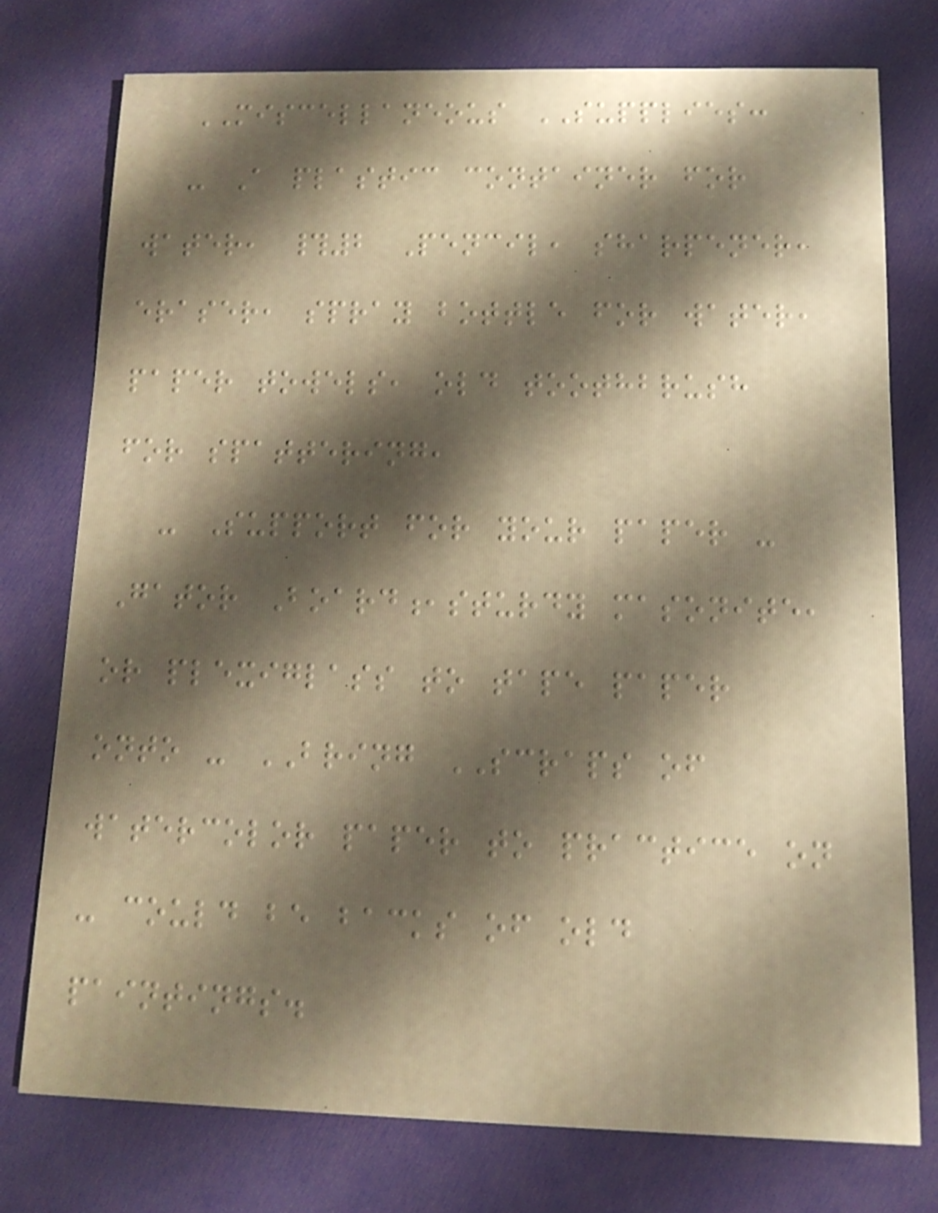MISCELLANEOUS SUPPLIES:
- A plastic container for
water, #2 Pencil, sharpener,
eraser, spray bottle for water,
paper towels, old toothbrush
for spattering,
- Support for your paper -
Gator Board,sturdy masonite,
or plexiglass to tape paper
onto - BRING SCRAPS of
watercolor paper to practice on
- could be backs of old
paintings.
